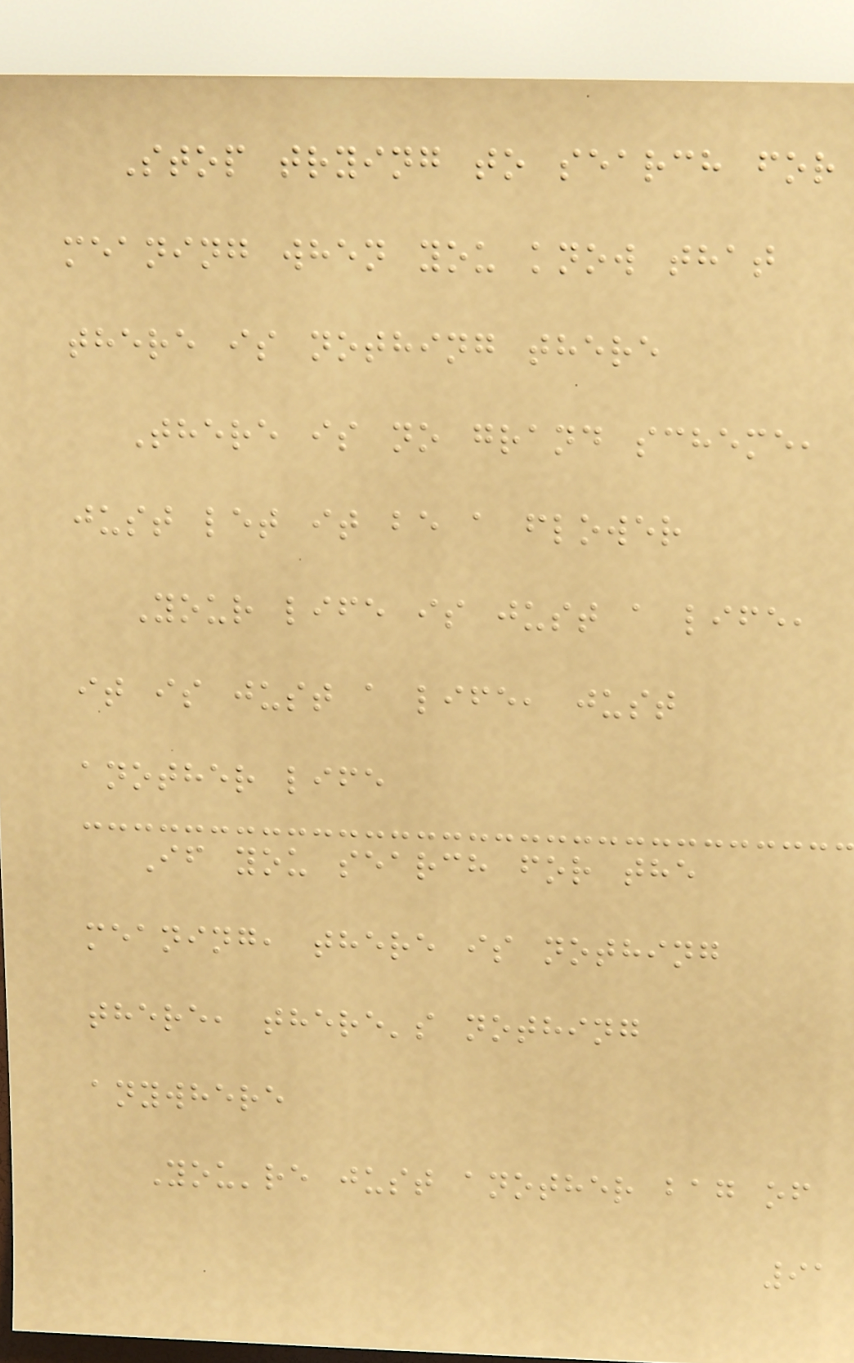Stop trying to search for
meaning when you know that
there is nothing there
There is no grand scheme,
just let it be a flower
Your life is just a life,
it is just a life, just
another life
If you search for the
meaning, there is nothing
there, there's nothing
anywhere
You're just another bag of
91
